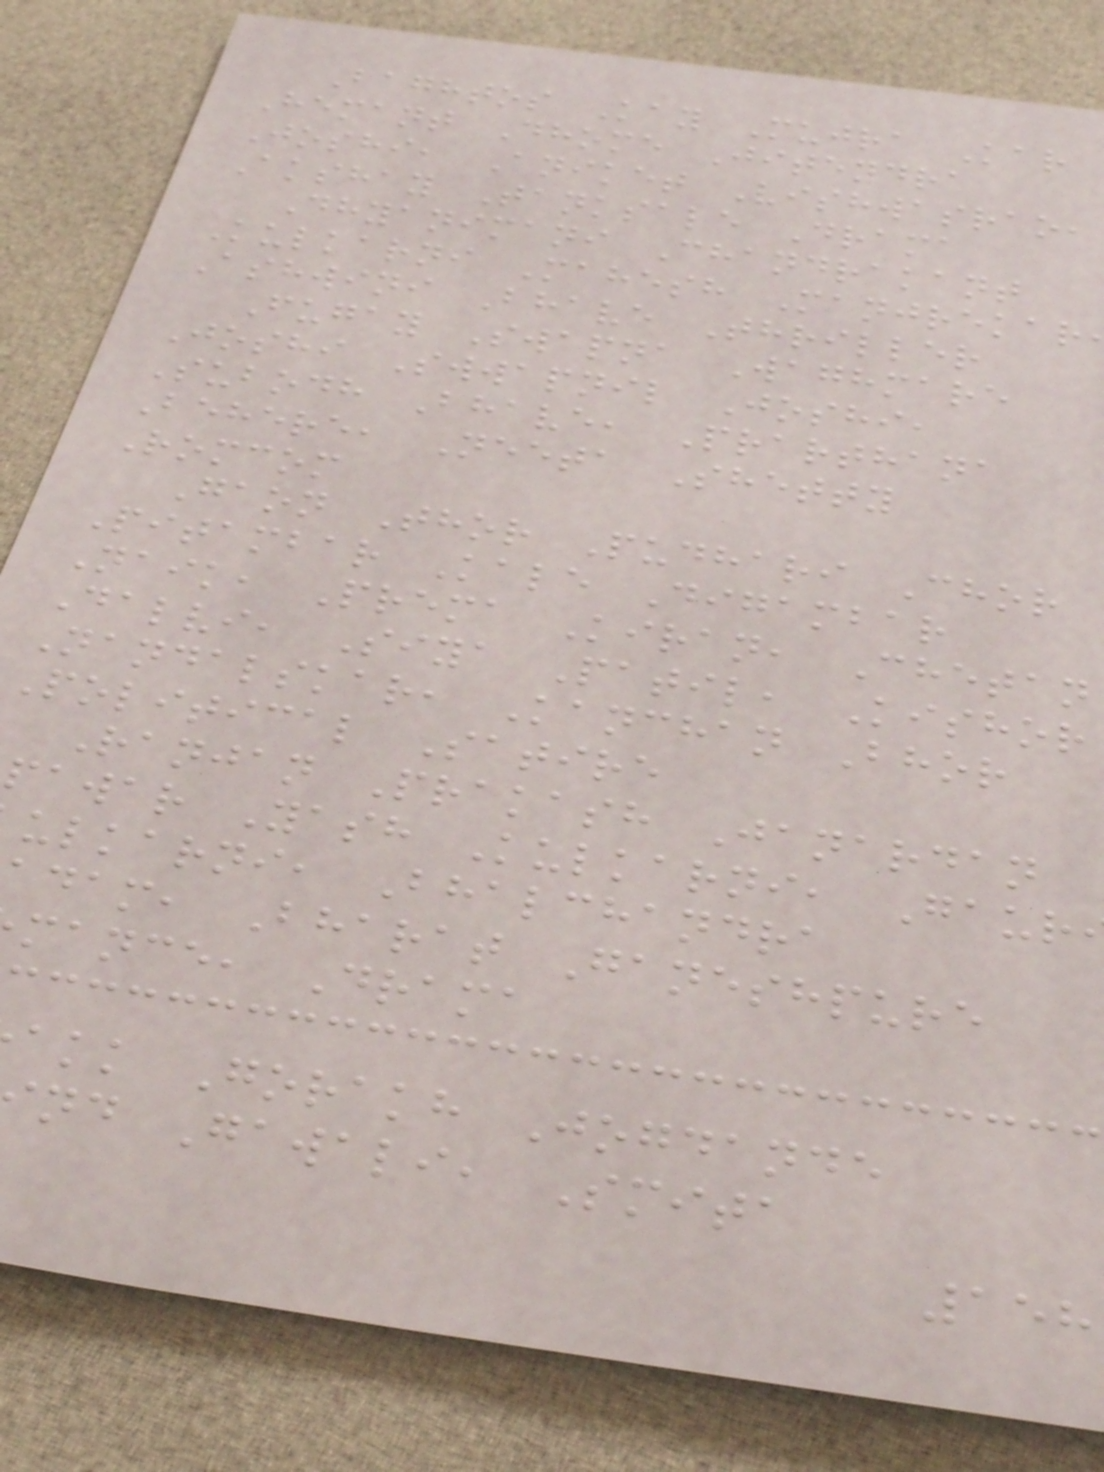Baghtos Kay Mujra Kar
Hemant Dhome Jitendra
Joshi, Aniket Vishwasrao,
Akshay Tanksale Drama
Dhyanimani Chandrakant
Kulkarni Mahesh Manjrekar
Ashwini Bhave Thriller
Fugay Swapna Waghmare
Joshi Swwapnil Joshi,
Subodh Bhave, Prarthana
Behere, Neeta Shetty
Romcom
Gaon Thor Pudhari Chor
Pitambar Kale Digambar
Naik, Prema Kiran, Chetan
Dalvi, Siya Patil, Kishor
Nandalskar, Kanchan Bhor
Political Satire
Ranjan Prakash Janardan
pawar Yash Kulkarni, Gaur
ulkarni, Bhalchandra
adam, Bharat Ganeshpure
mance, Drama
akk Gorakh Jogdande
nd Gawali, Smita
158
